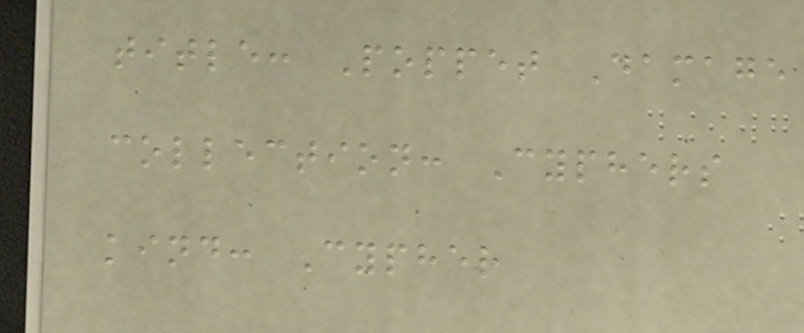title: Poppet Damage
collection: Cyphers
kind: Cypher
